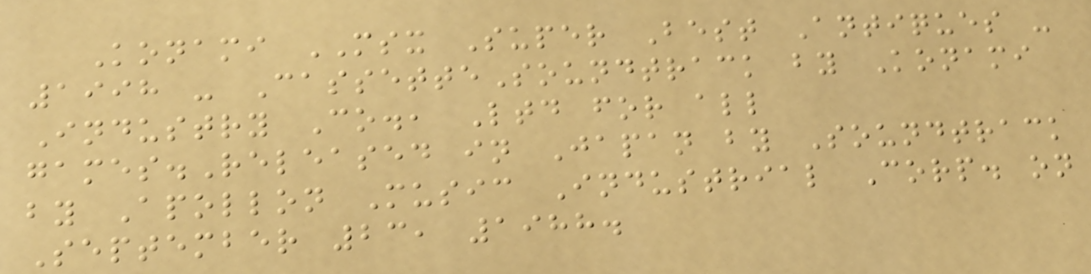Konami MSX Super Best Antiques -
1998 - CassetteSoundtrack by Konami
Industry Co., Ltd for all
games.Released in Japan by Soundtrack
by Apollon Music Industrial Corp. on
September 23, 1988.
